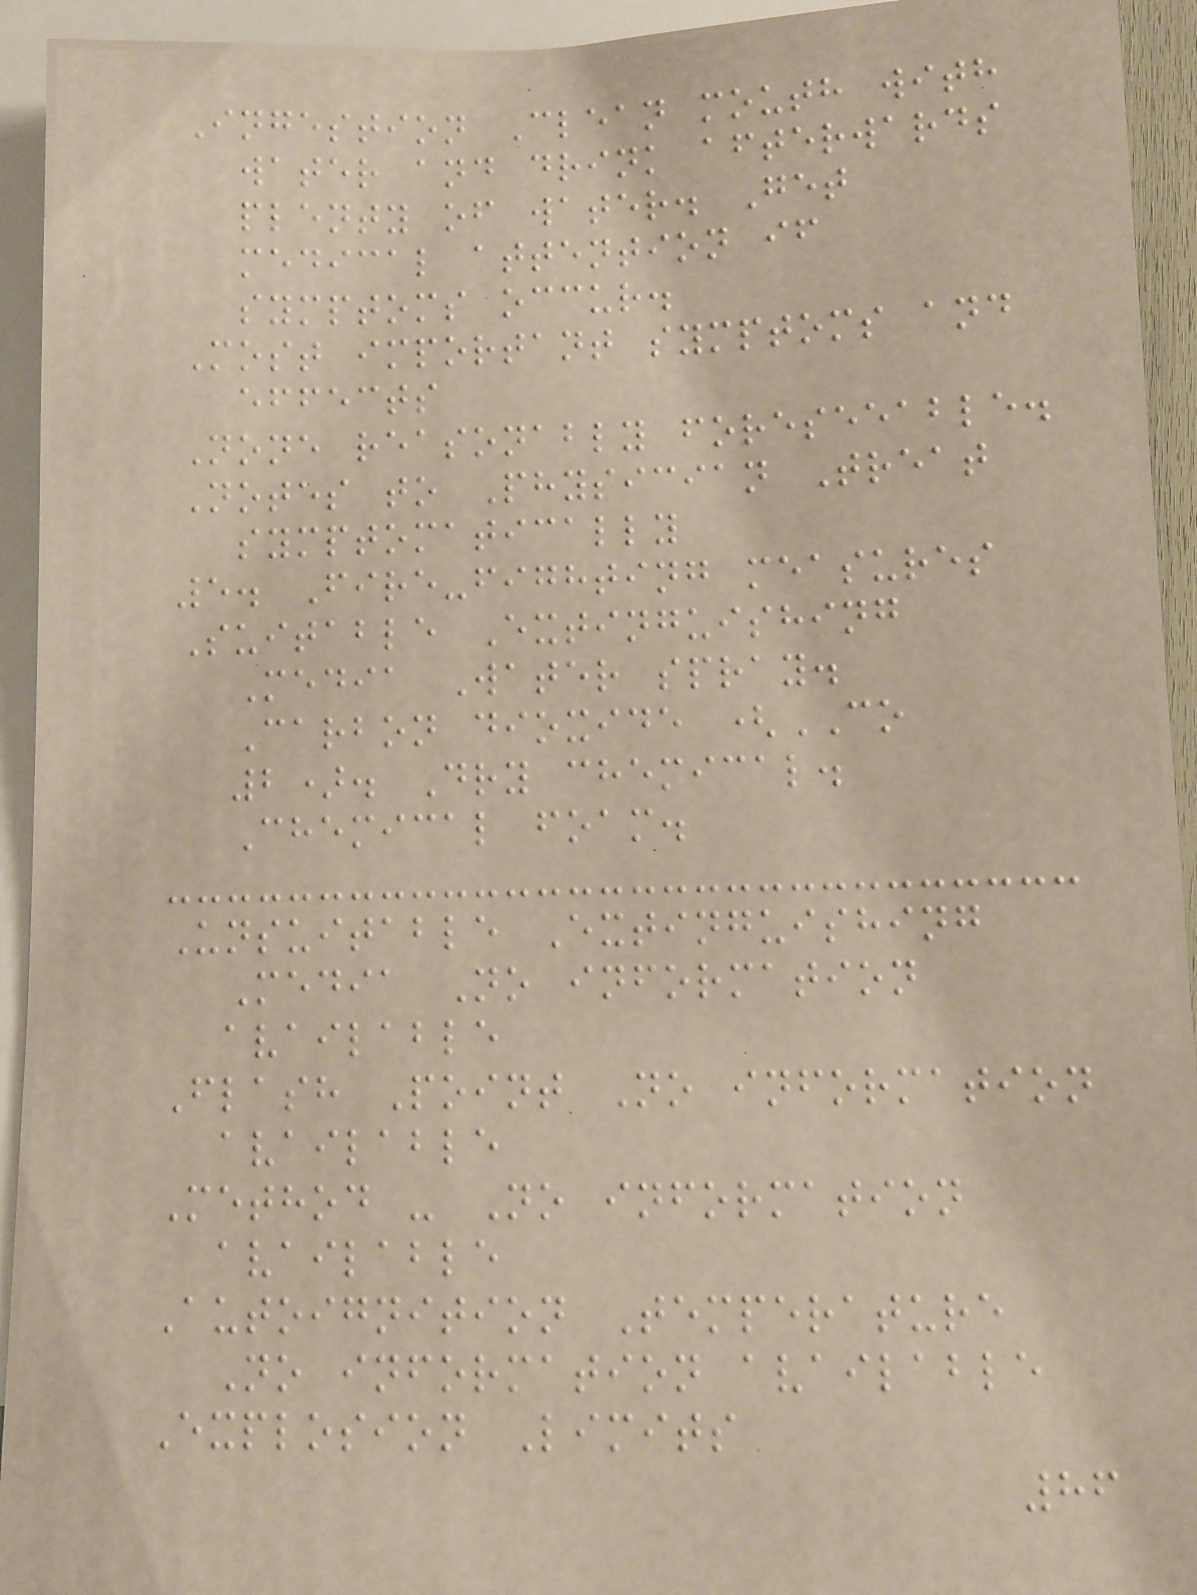Ingestion Clean mouth with
water and drink afterwards
plenty of water. Get
medical attention if
symptoms occur.
Most important symptoms and
effects
None reasonably foreseeable.
Notes to Physician Treat
symptomatically
5. Fire-fighting measures
Suitable Extinguishing
Media Water spray.
Carbon dioxide (CO
2). Dry chemical.
Chemical foam.
Unsuitable Extinguishing
Media No information
available
Flash Point No information
available
Method - No information
available
Autoignition Temperature
No information available
Explosion Limits
86
